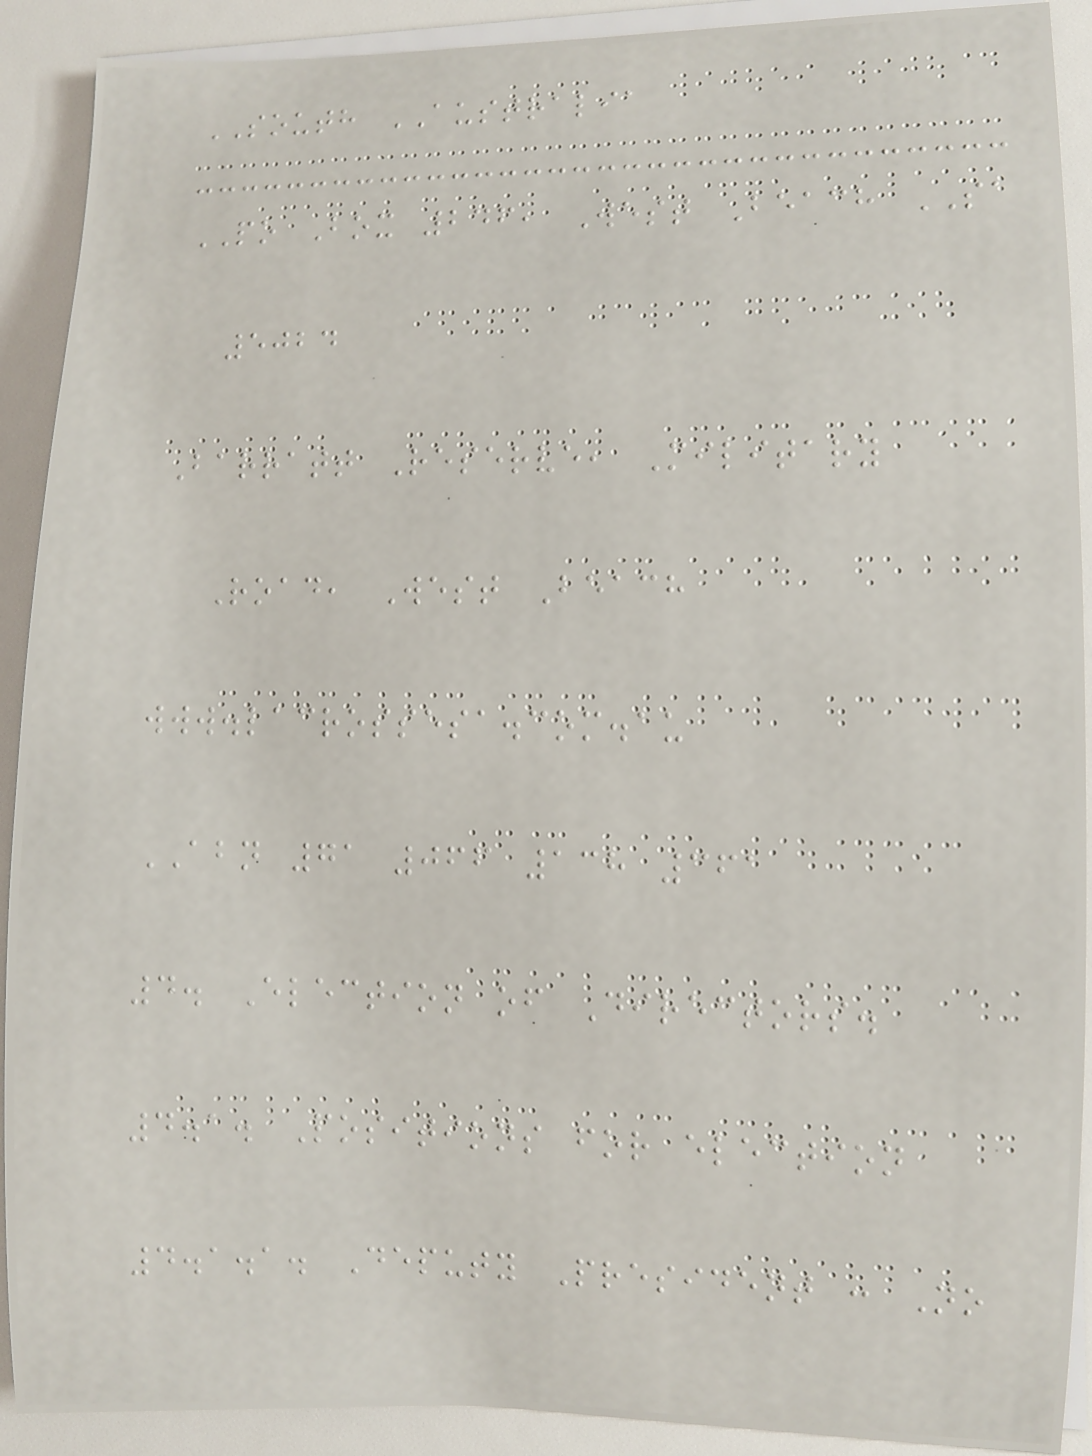SOUTH AUSTRALIA
PO Box 246, West Beach SA
5024
Barratt Reserve, Military
Road, West Beach
www.lacrossesa.com.au
ABN 71 066 138 361
4. Election of Directors.
4.1. Positions for election
4.1.1. Deputy President : No
